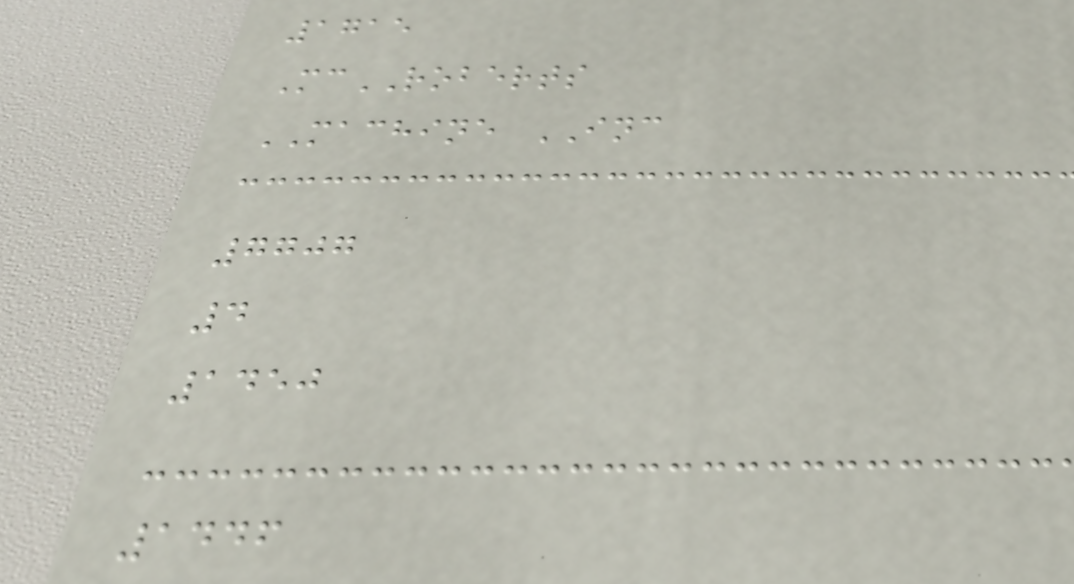1715
McROBERTS
MACHINE INC
7707
4
1450
1446
